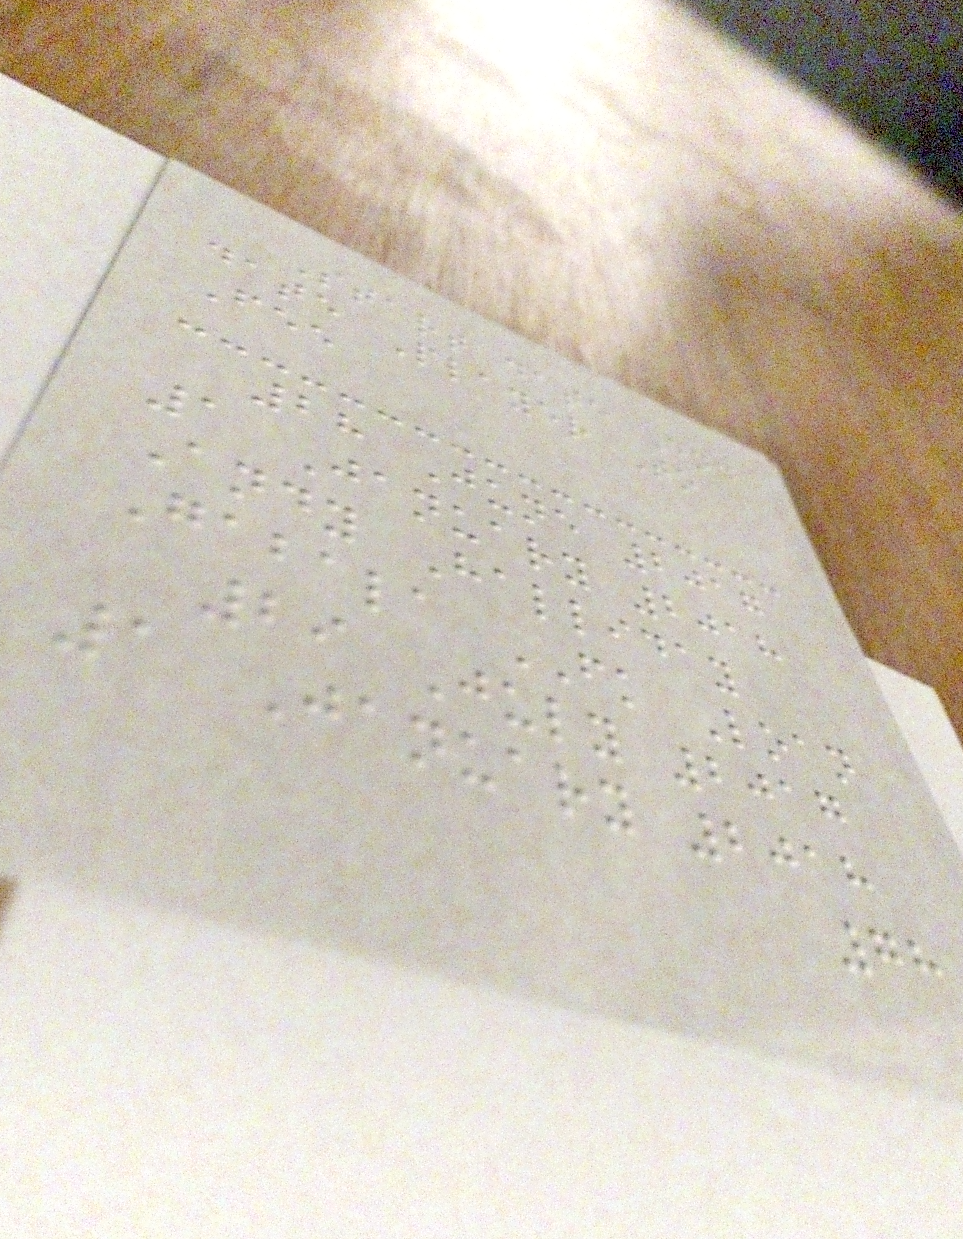Start date End
date Player To
Fee
28 June 2017
1 January 2018
Andy Halliday
Gabala FK Loan
29 July 2017
1 January 2018
78
